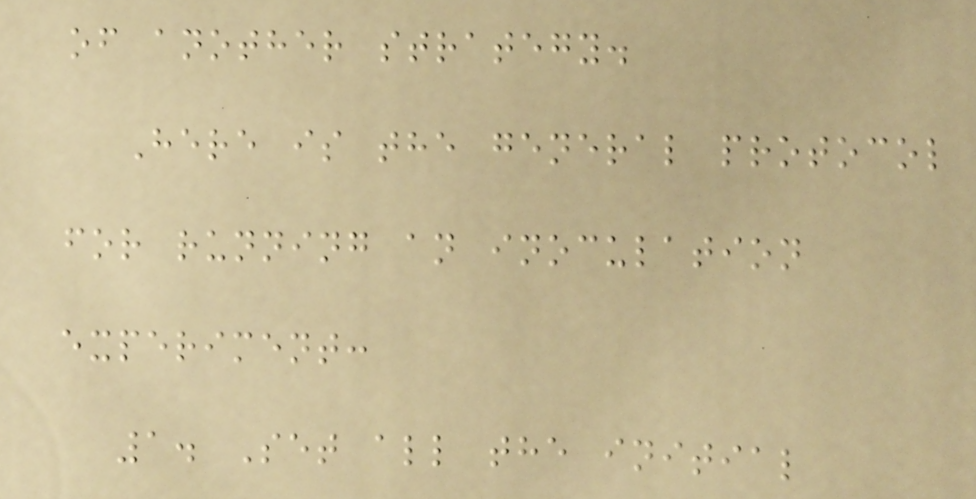of another strategy.
Here is the general protocol
for running an inoculation
experiment:
1. Set all the initial
